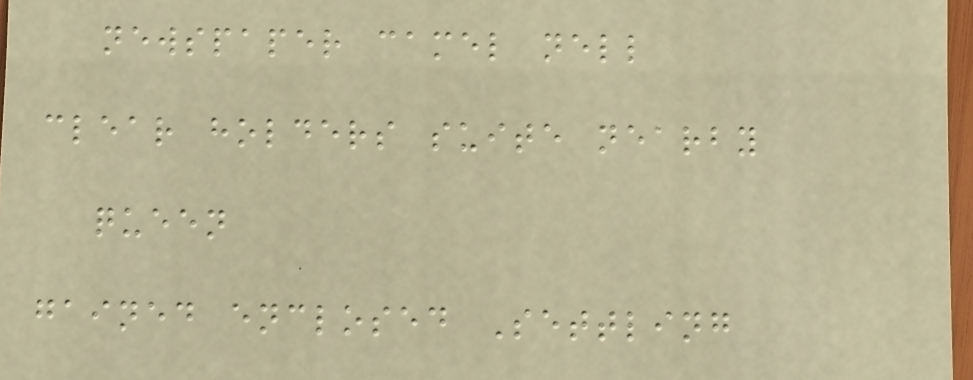newspaper camel nell
clear holders suite nearby
queen
gained enclosed Settling
